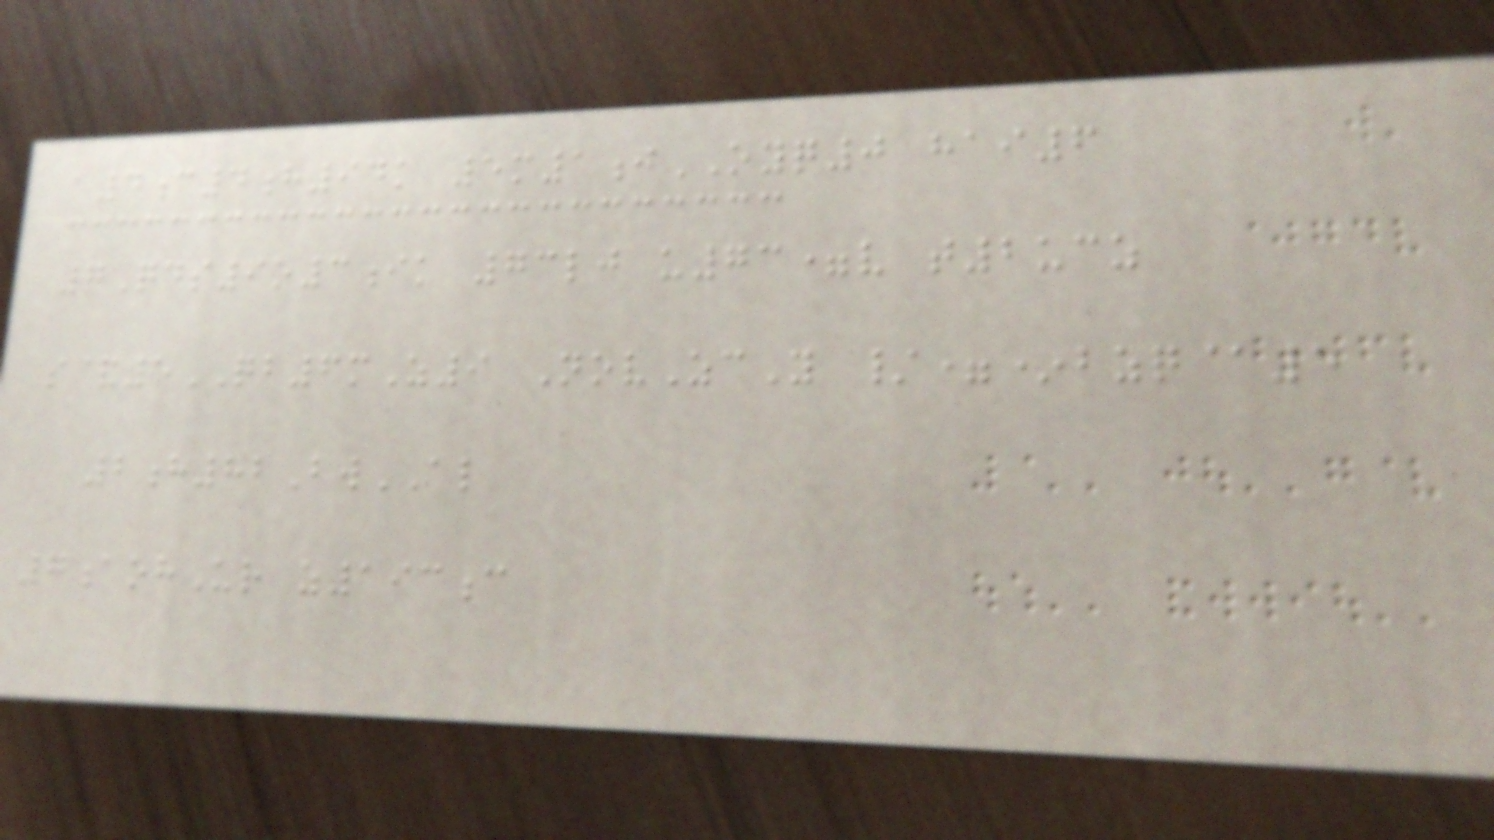a4c4h94k 5m1jOYQ0 hai6
7Qds9o3ik 73lj u73=v t2ucz
s&5QB6mZ9 NovZcY /=*bzq@5
2h82BwAL
7aohUr z193c
